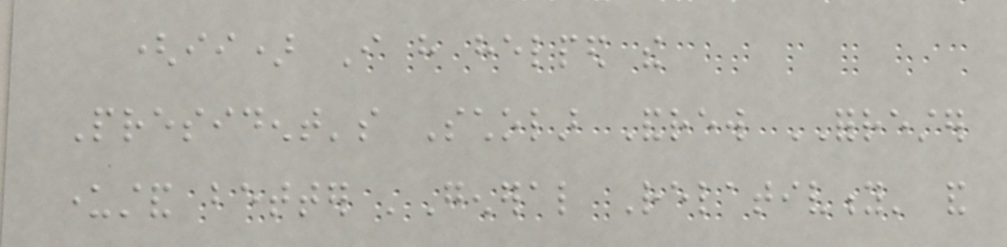(ii) I have helped the
President's Scholar Andrew FORRESTER
understand better 'General Relativity' and
